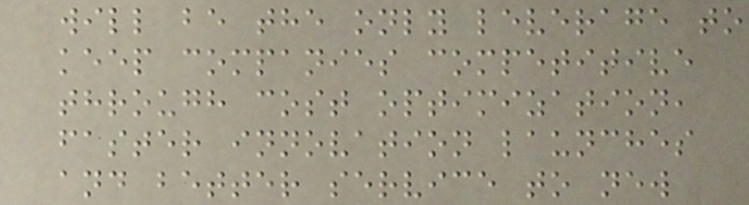will be the only leverage to
keep companies competitive
through cost optimization,
faster innovation launches
and better service to new
